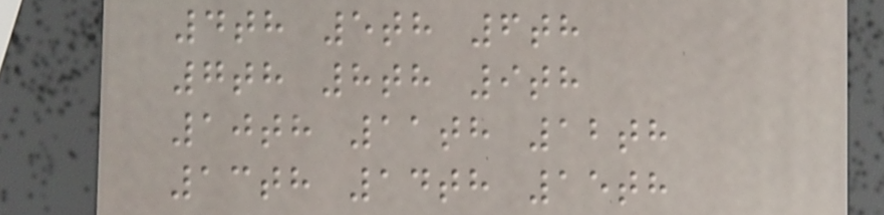4th 5th 6th
7th 8th 9th
10th 11th 12th
13th 14th 15th
